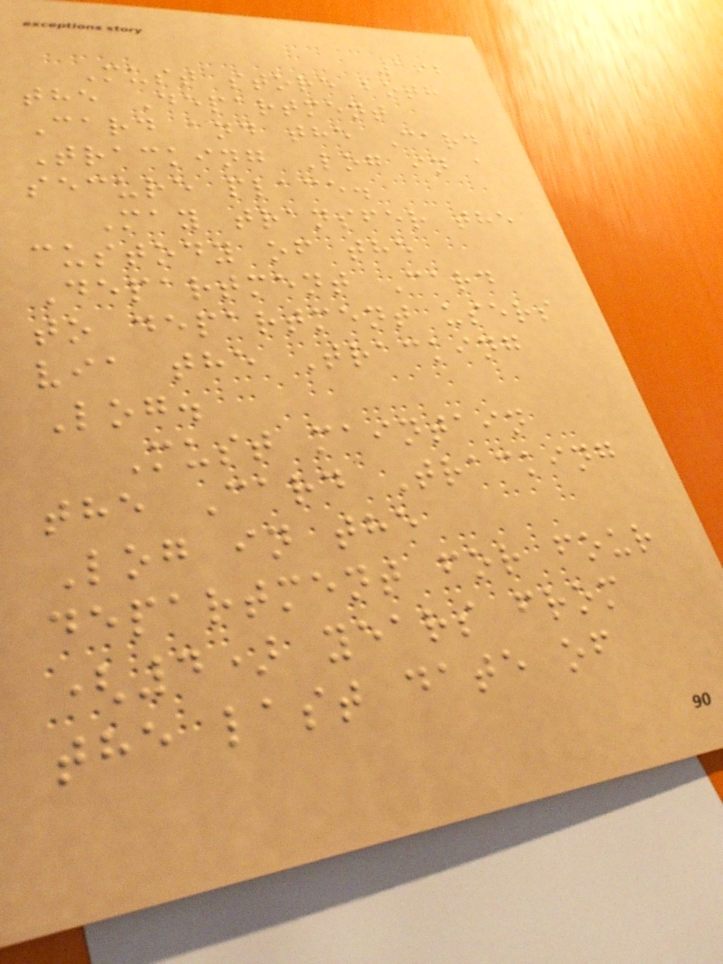192
Must store both
the Department
Card and the Card
Tracking Log in a
secure place.
May transfer the
custody of the
Department Card
to department users
via the Tracking
Log.
Must maintain
the Card Tracking
Log in the
department for four
(4) years from
the last date of
